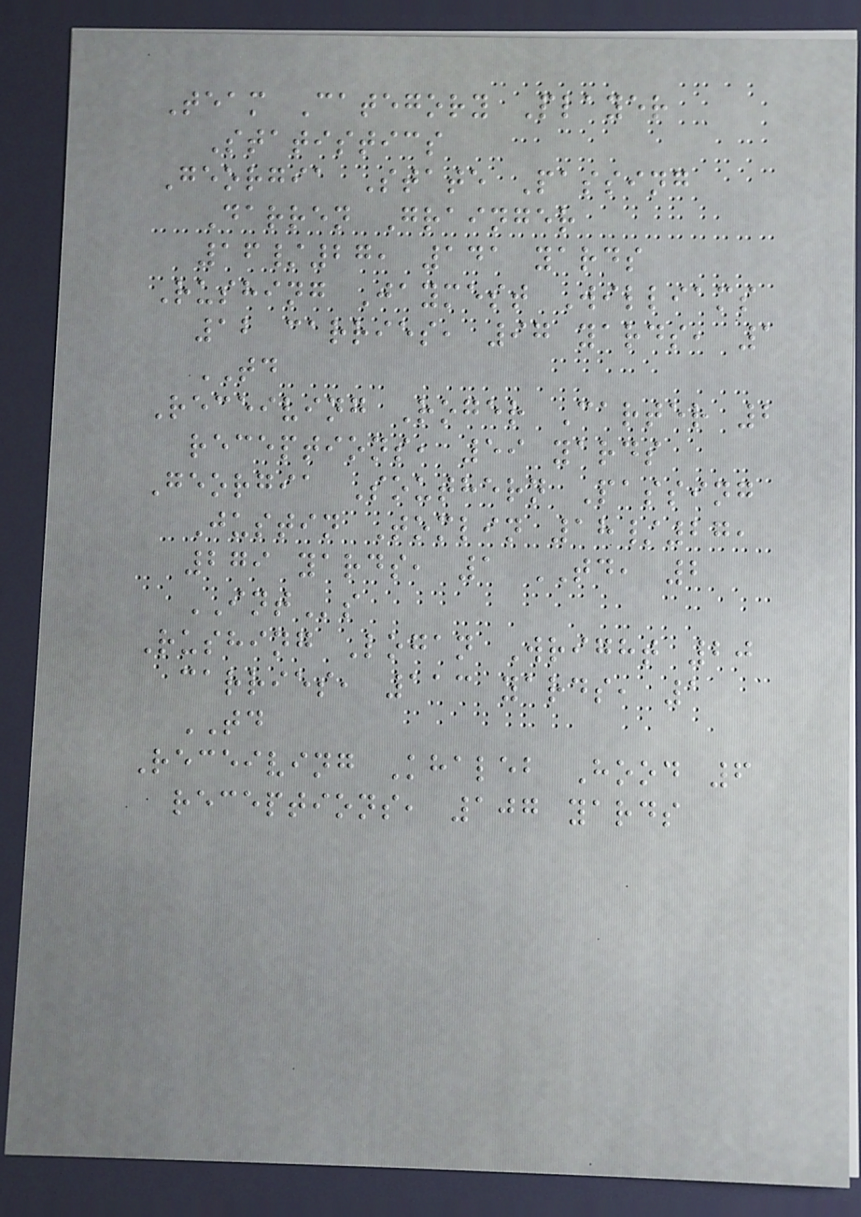Team Category Player
Statistics
Georgia State Passing
Darren Grainger
16/27, 141 yards
Rushing Jaymest Williams
12 carries, 97 yards, 1
TD
Receiving Roger Carter 2
receptions, 59 yards
Georgia Southern Passing
Justin Tomlin 18/27,
279 yards, 1 TD, 2
INTs
Rushing Logan Wright 20
carries, 113 yards, 1
TD
Receiving Khaleb Hood 6
receptions, 107 yards
